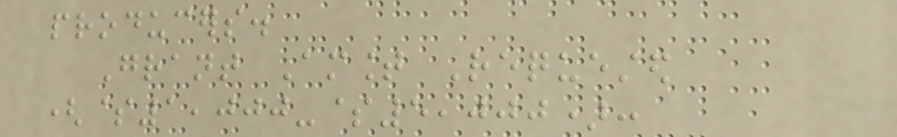producers.
Grant Amount Requested
($1,000-$5,000):
